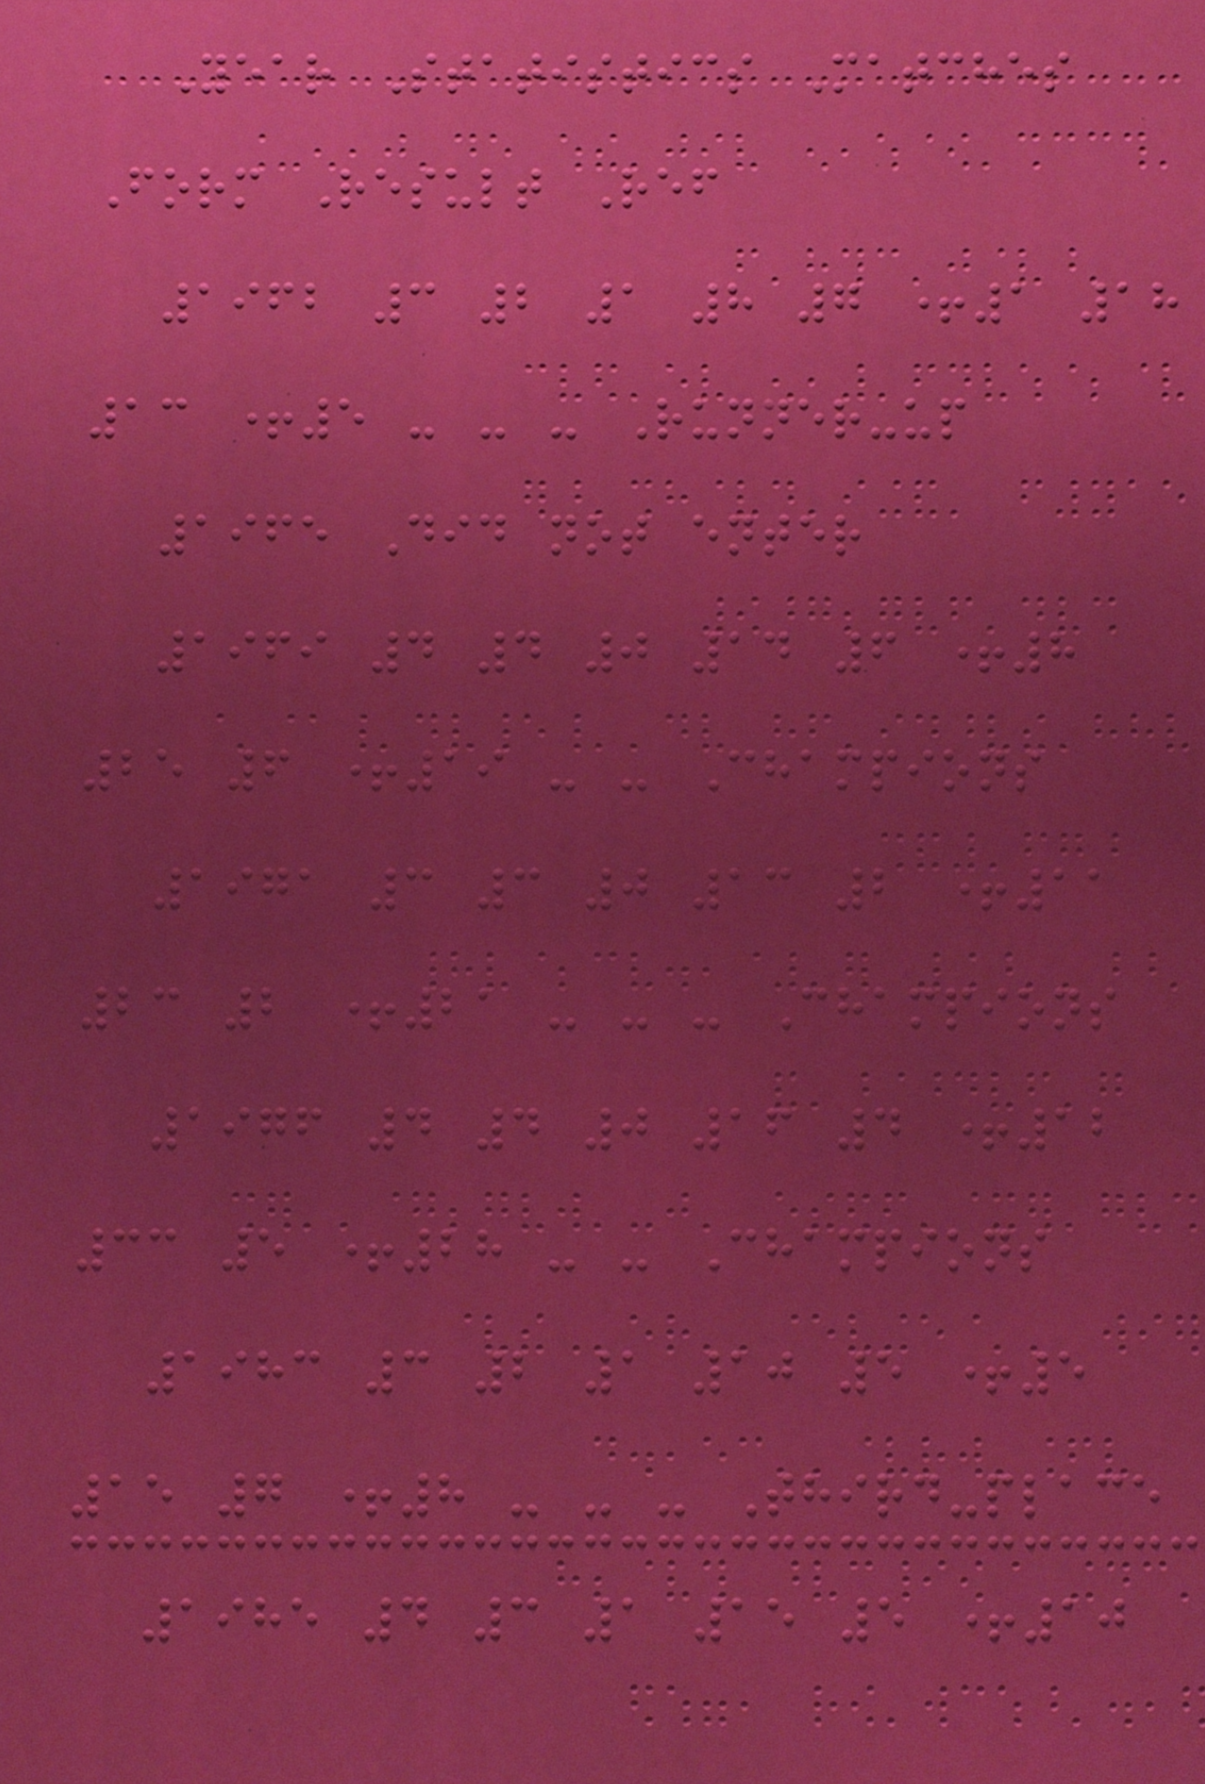Year Statistics Matches
Form Result Ref
1962 3 2 1 8 7 +1 18
13 +5 - - - Runner-up
1965 Did not enter
1969 4 4 0 14 6 +8
25 6 +19 - - Champions
1971 3 3 0 13 2 +11
23 2 +21 - - - Champions
1976 4 4 0 16 4 +12
33 5 +28 - - Champions
1983 3 2 1 10 5 +5
15 7 +8 - - - Third-place
1985 4 3 1 15 5 +10
